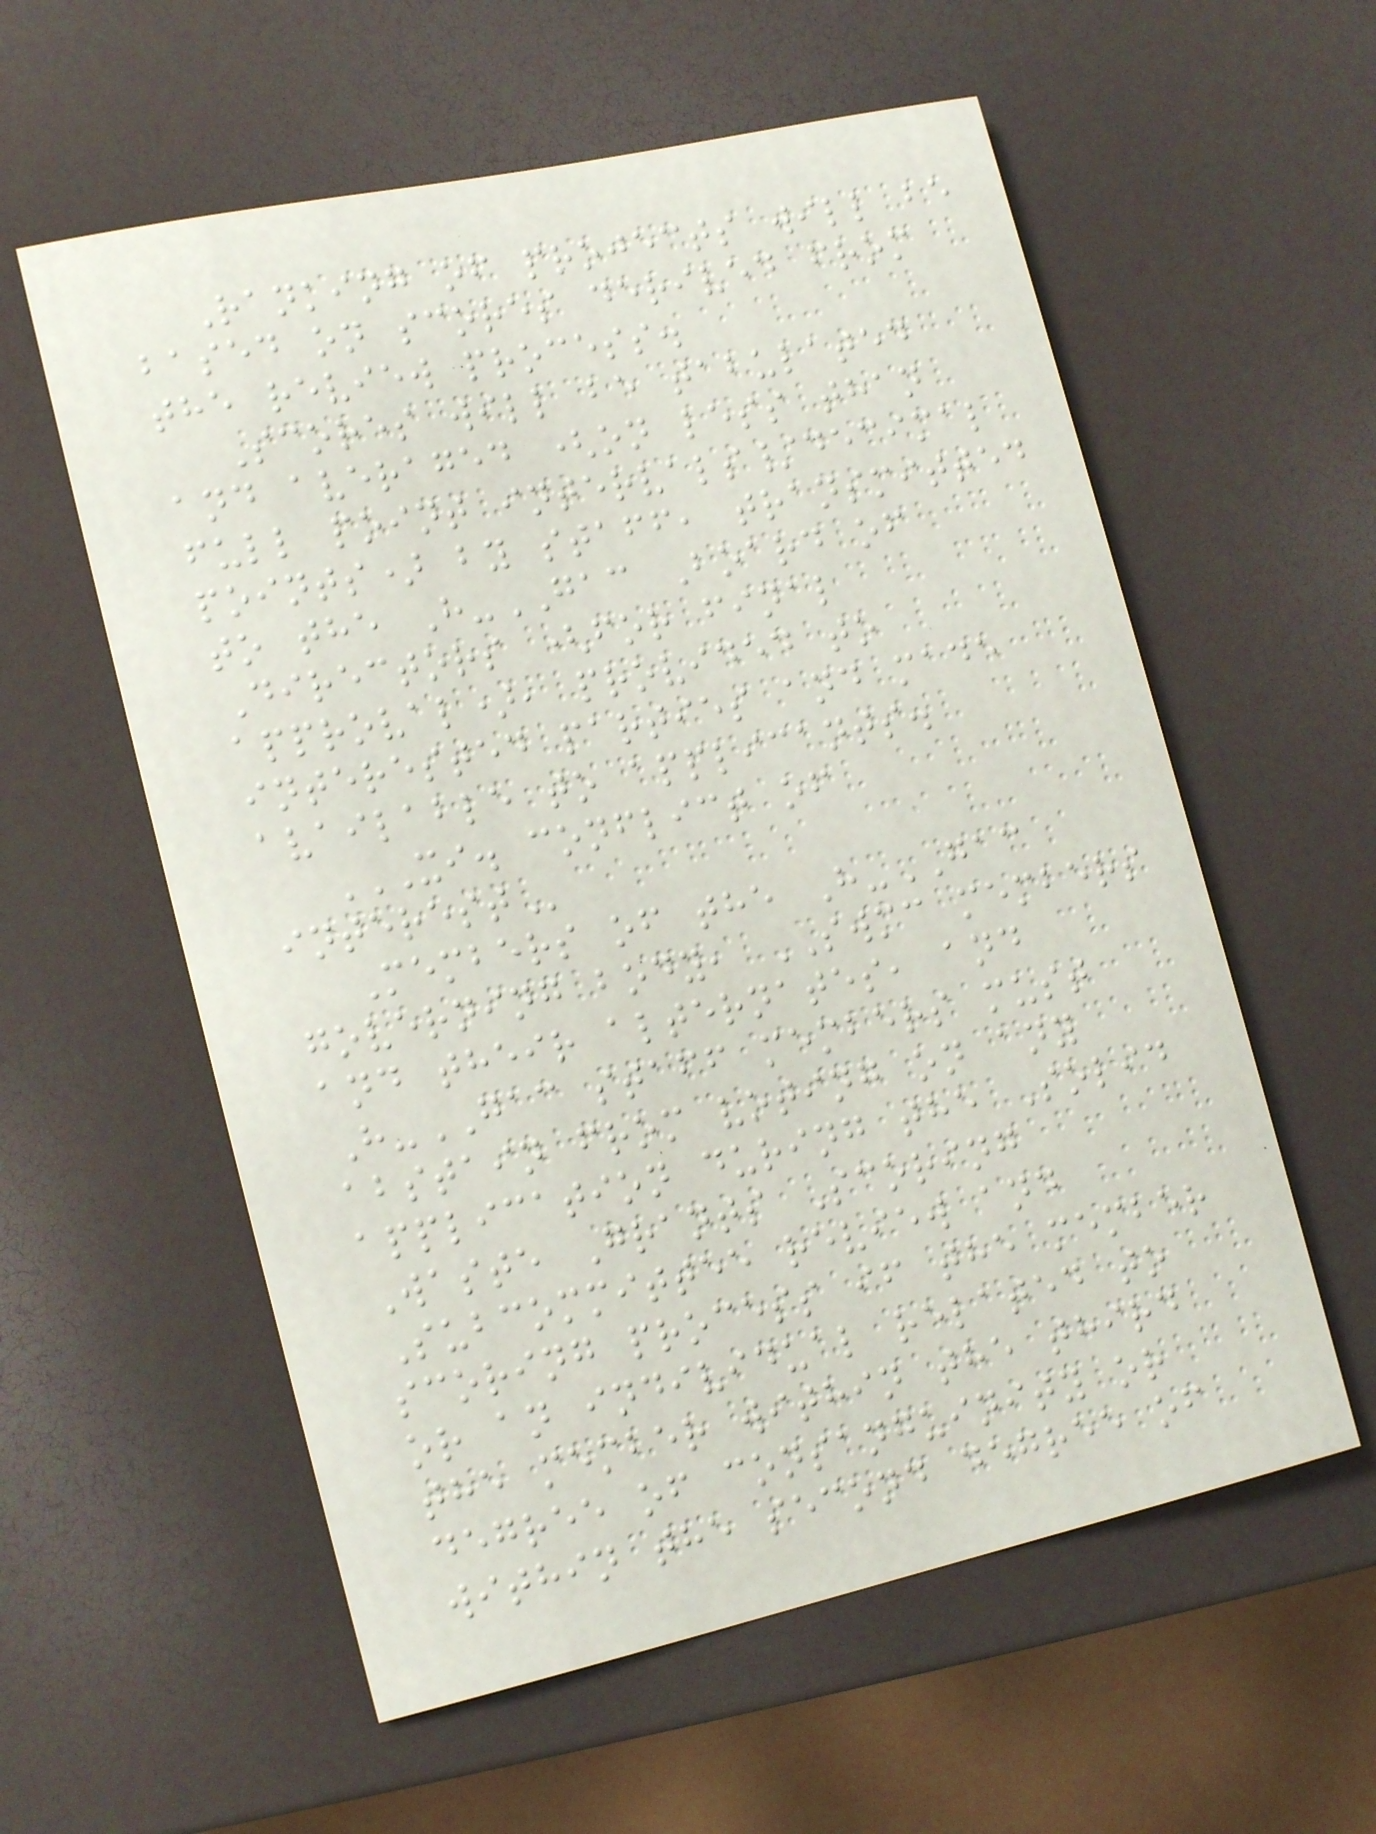Ranking of projects will be
based on scores derived from
the review process.
Scores will be tabulated
and averaged (on less than
full point intervals/decimal
points) by staff, transmitted
to the H-GAC Board of
Directors (for final
approval), provided to
interested parties and made
available to applicants.
XI. CONFLICT OF
INTEREST
Members of the H-GAC
governing body, SWMC members
and their alternates, and
H-GAC staff members must
abstain from voting on any
application during the Solid
Waste Grants Scoring
Subcommittee review and
scoring process if the member
or an individual related to
the member within the third
degree of consanguinity or
within the second degree of
